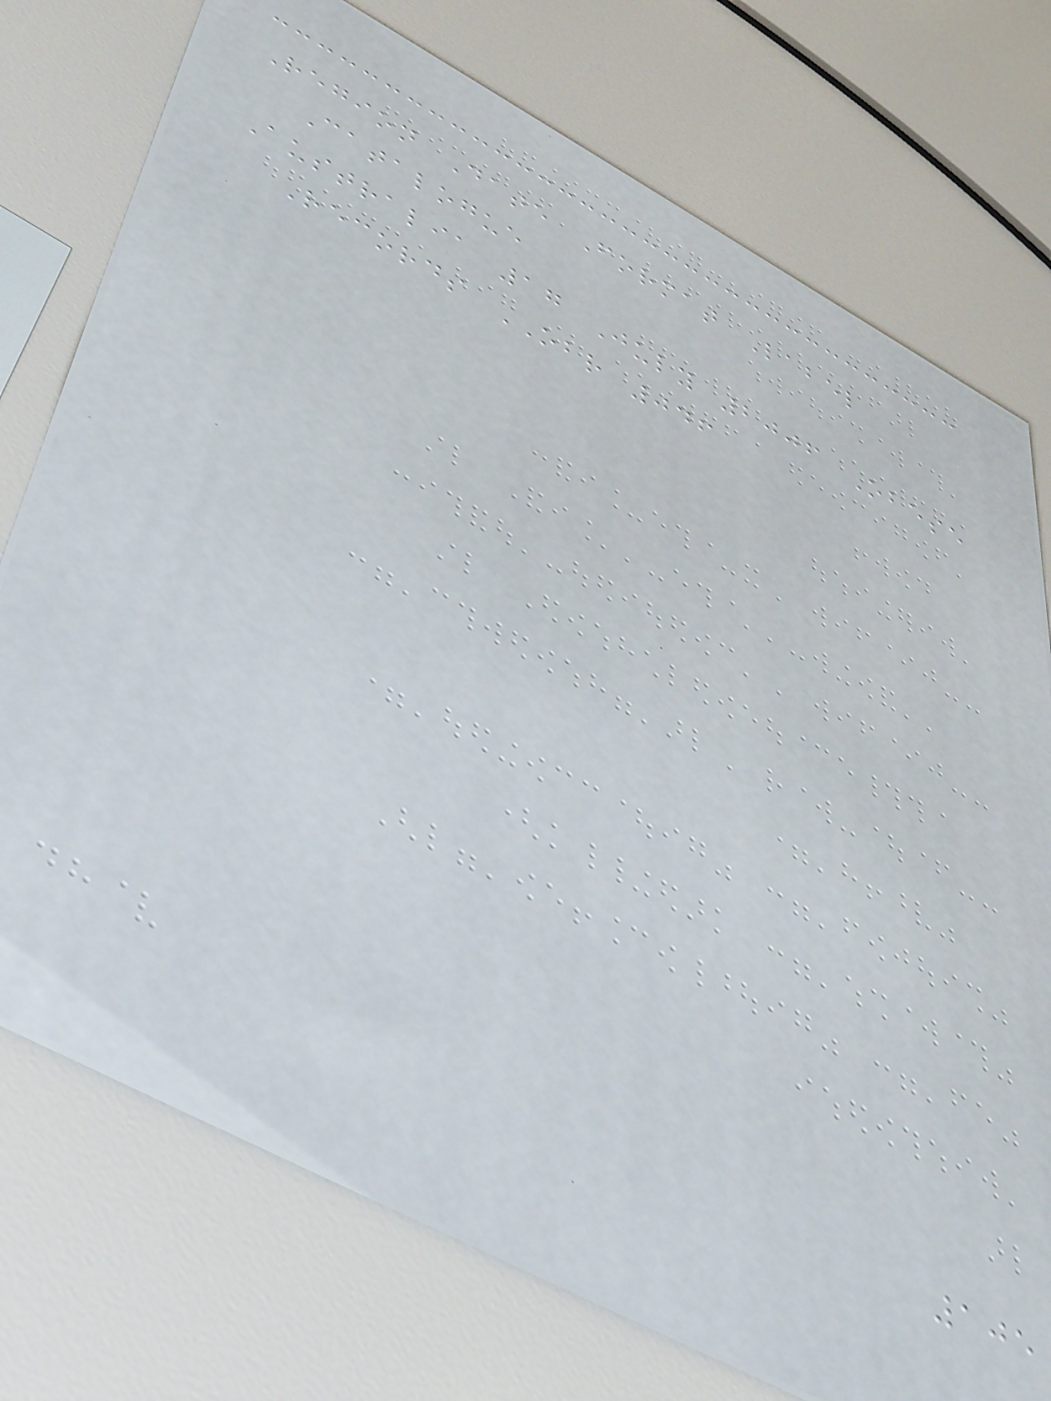Region Date Format Label
Catalogue
Australia 17 July 2006 Obese
Records OBR 046
105
